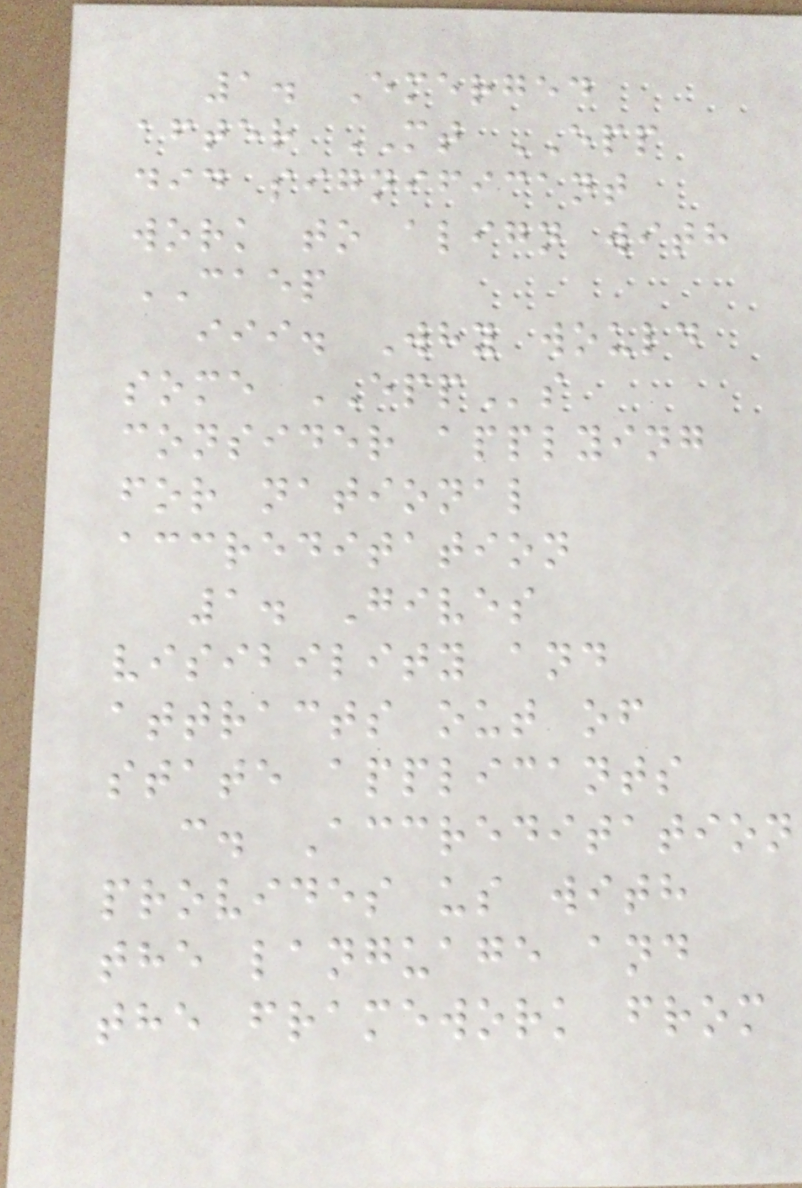1. Emerged
after MT EPP
did significant
work to align with
CAEP
iii. Why would
some EPPs
consider applying
for national
accreditation
1. Gives
visibility and
attracts out of
state applicants
c. Accreditation
provides us with
the language and
the framework from
